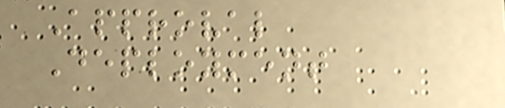Approval
Deployment
